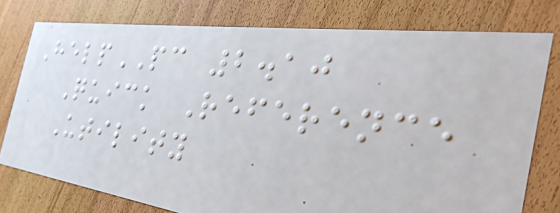HelpPC 2.10
Quick Reference
Utility
